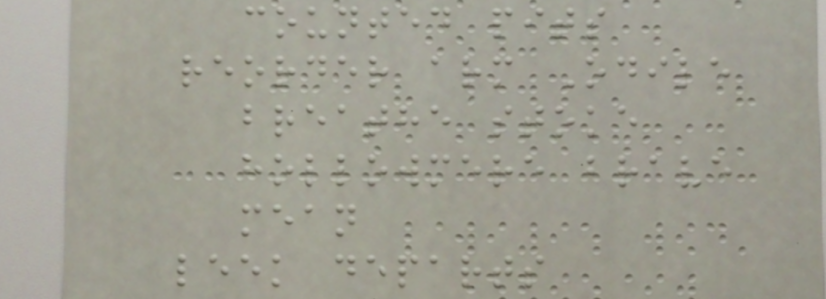counted pits
reorder arm Odile
breathe stoke
hollowmere brave
mean
leek departs
